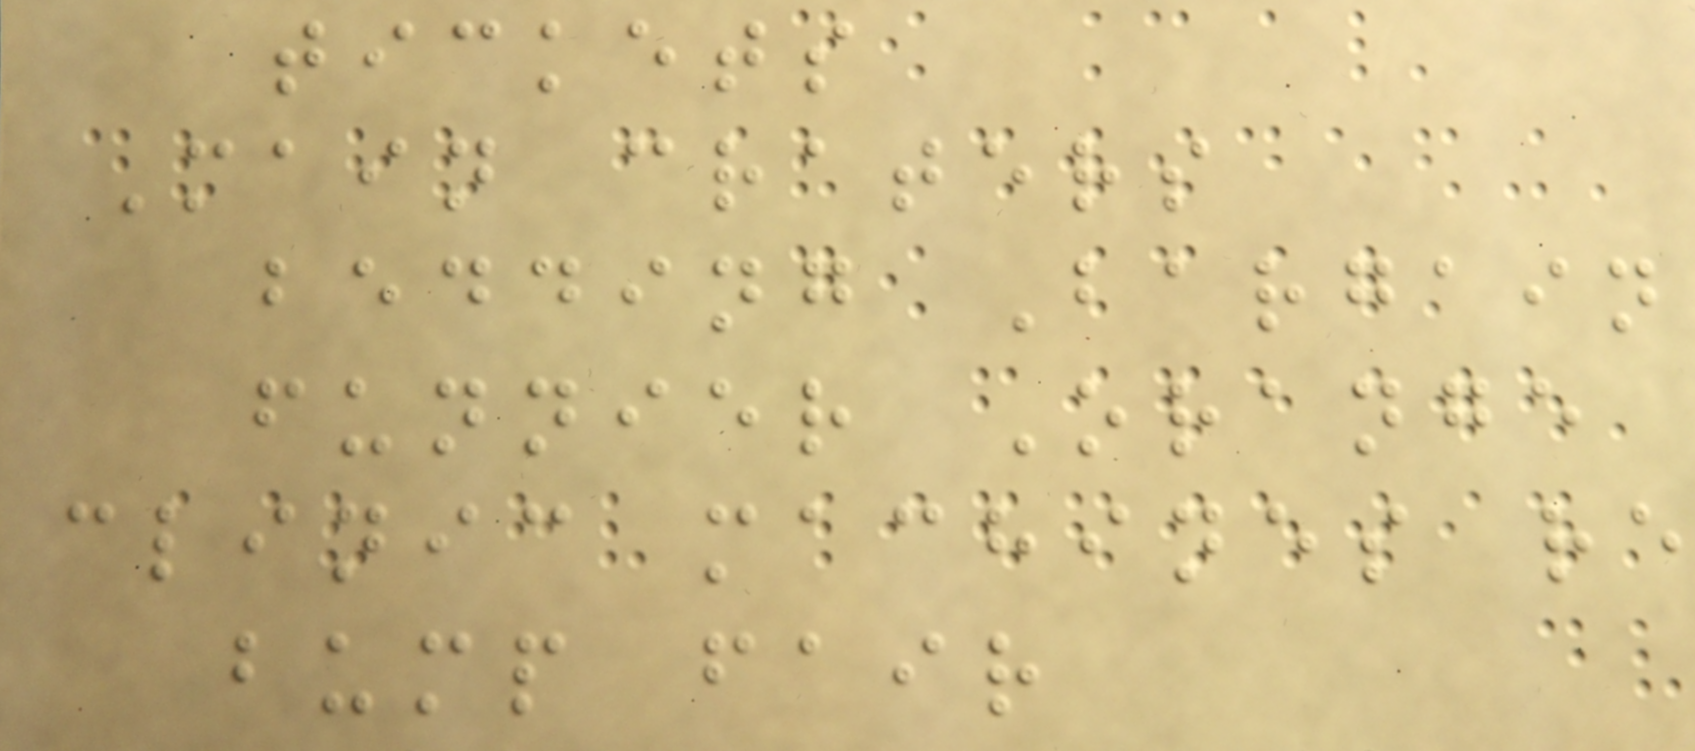tickets
Main craters
bedding Bargain
funnier Orange
clinic machines re
bump fair
